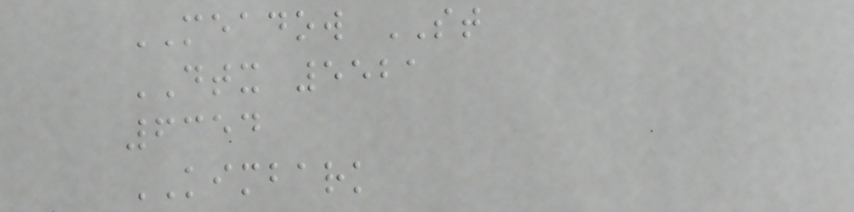MEADOW ST
DTX 5521
6354
KIMBARK
